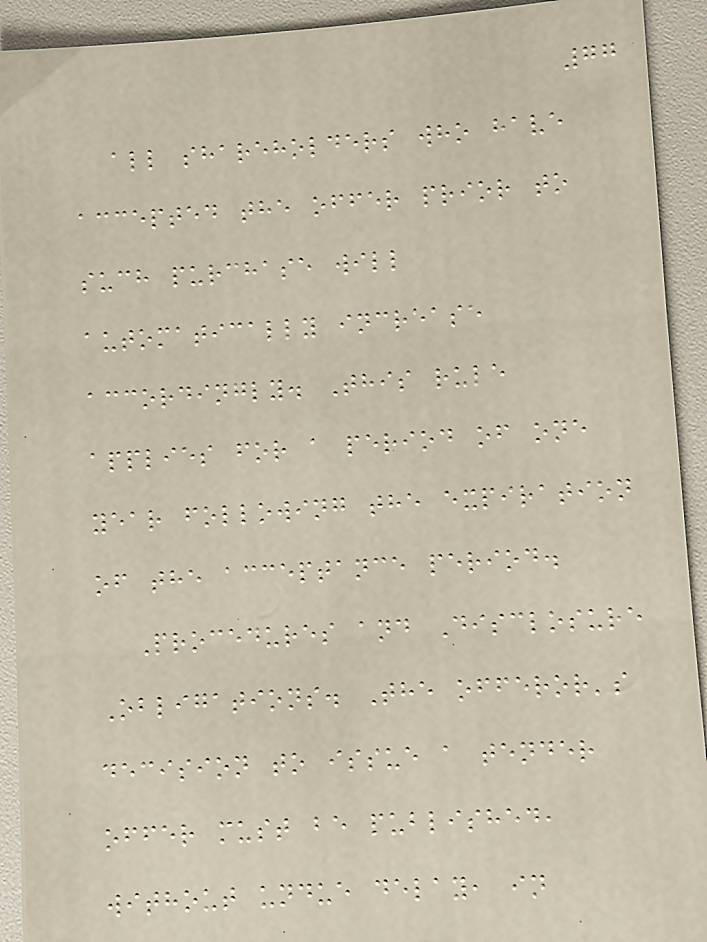77
all shareholders who have
accepted the offer prior to
such purchase will
automatically increase
accordingly. This rule
applies for a period of one
year following the expiration
of the acceptance period.
Procedures and Disclosure
Obligations. The offeror's
decision to issue a tender
offer must be published,
without undue delay, in
